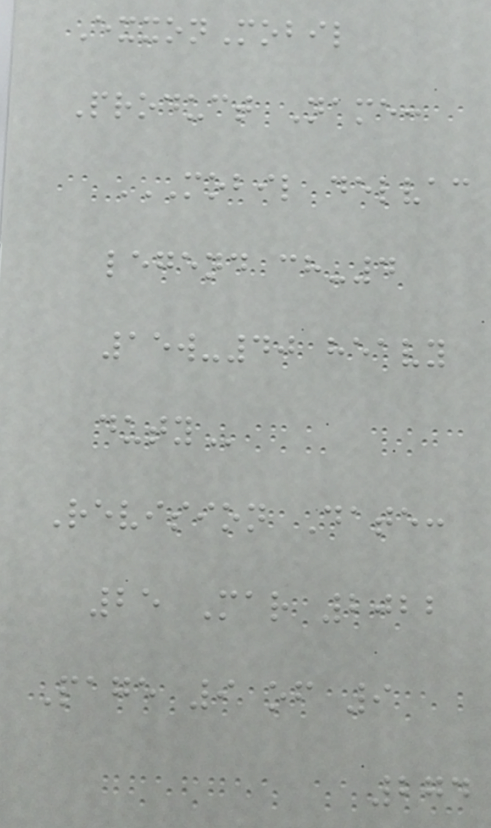ExxonMobil
Product Name:
MOBIL DELVAC
LEGEND CH-4
15W-40 HEAVY
DUTY
Revision Date:
25 Mar 2022
Page 9 of 9
274
